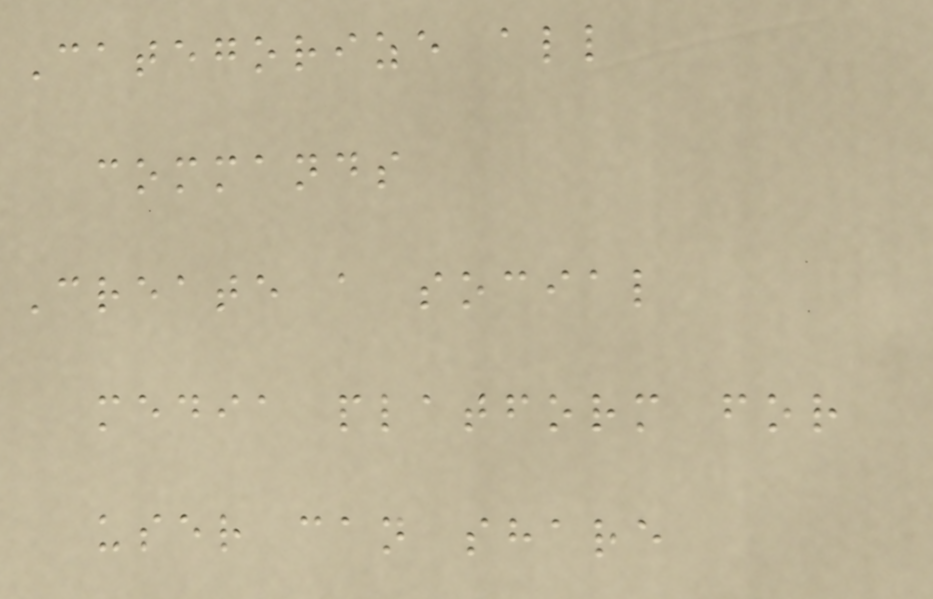Categorize all
commands
Create a social
media platform for
user can share
